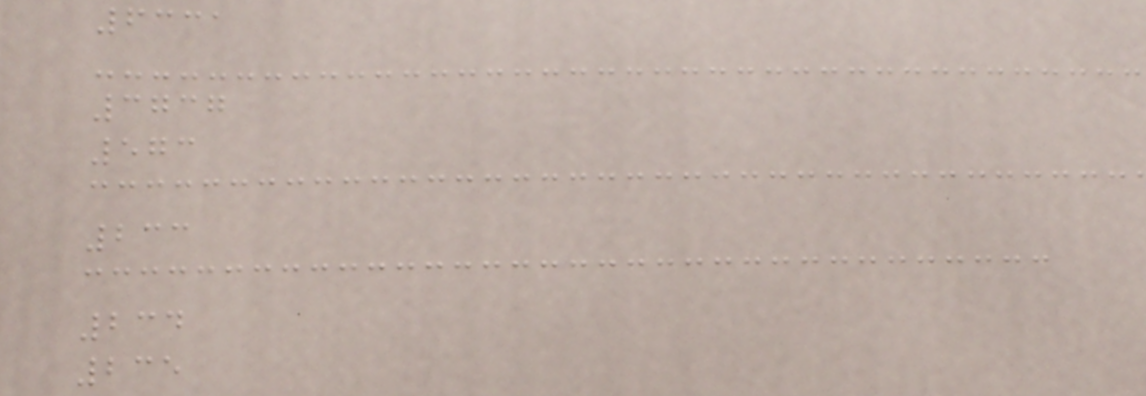6331
3737
573
233
234
235
